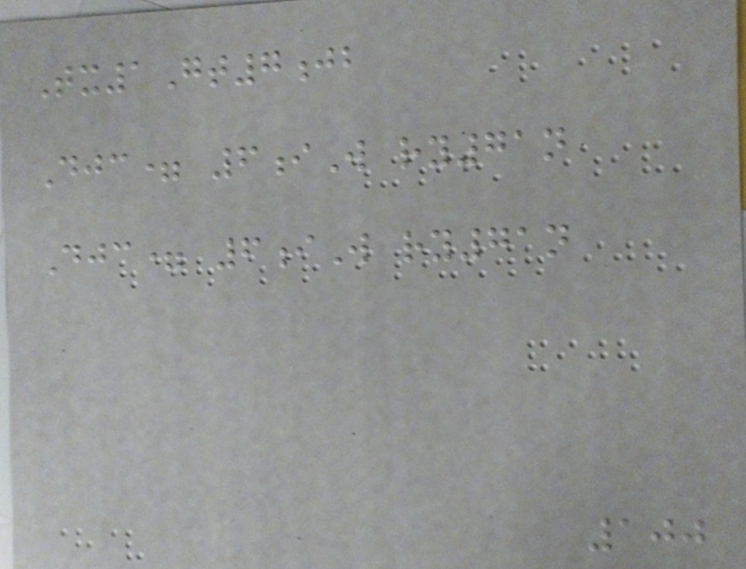Tx1Gt7jb
Djc= 6iW ry71n
Djc= 6iW ry71n
100
